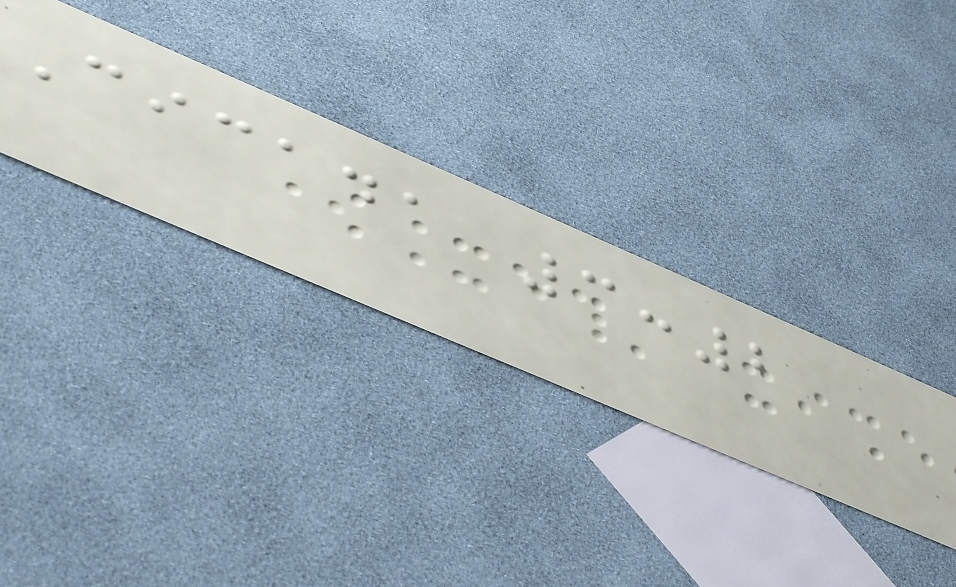Cicada 3:2
